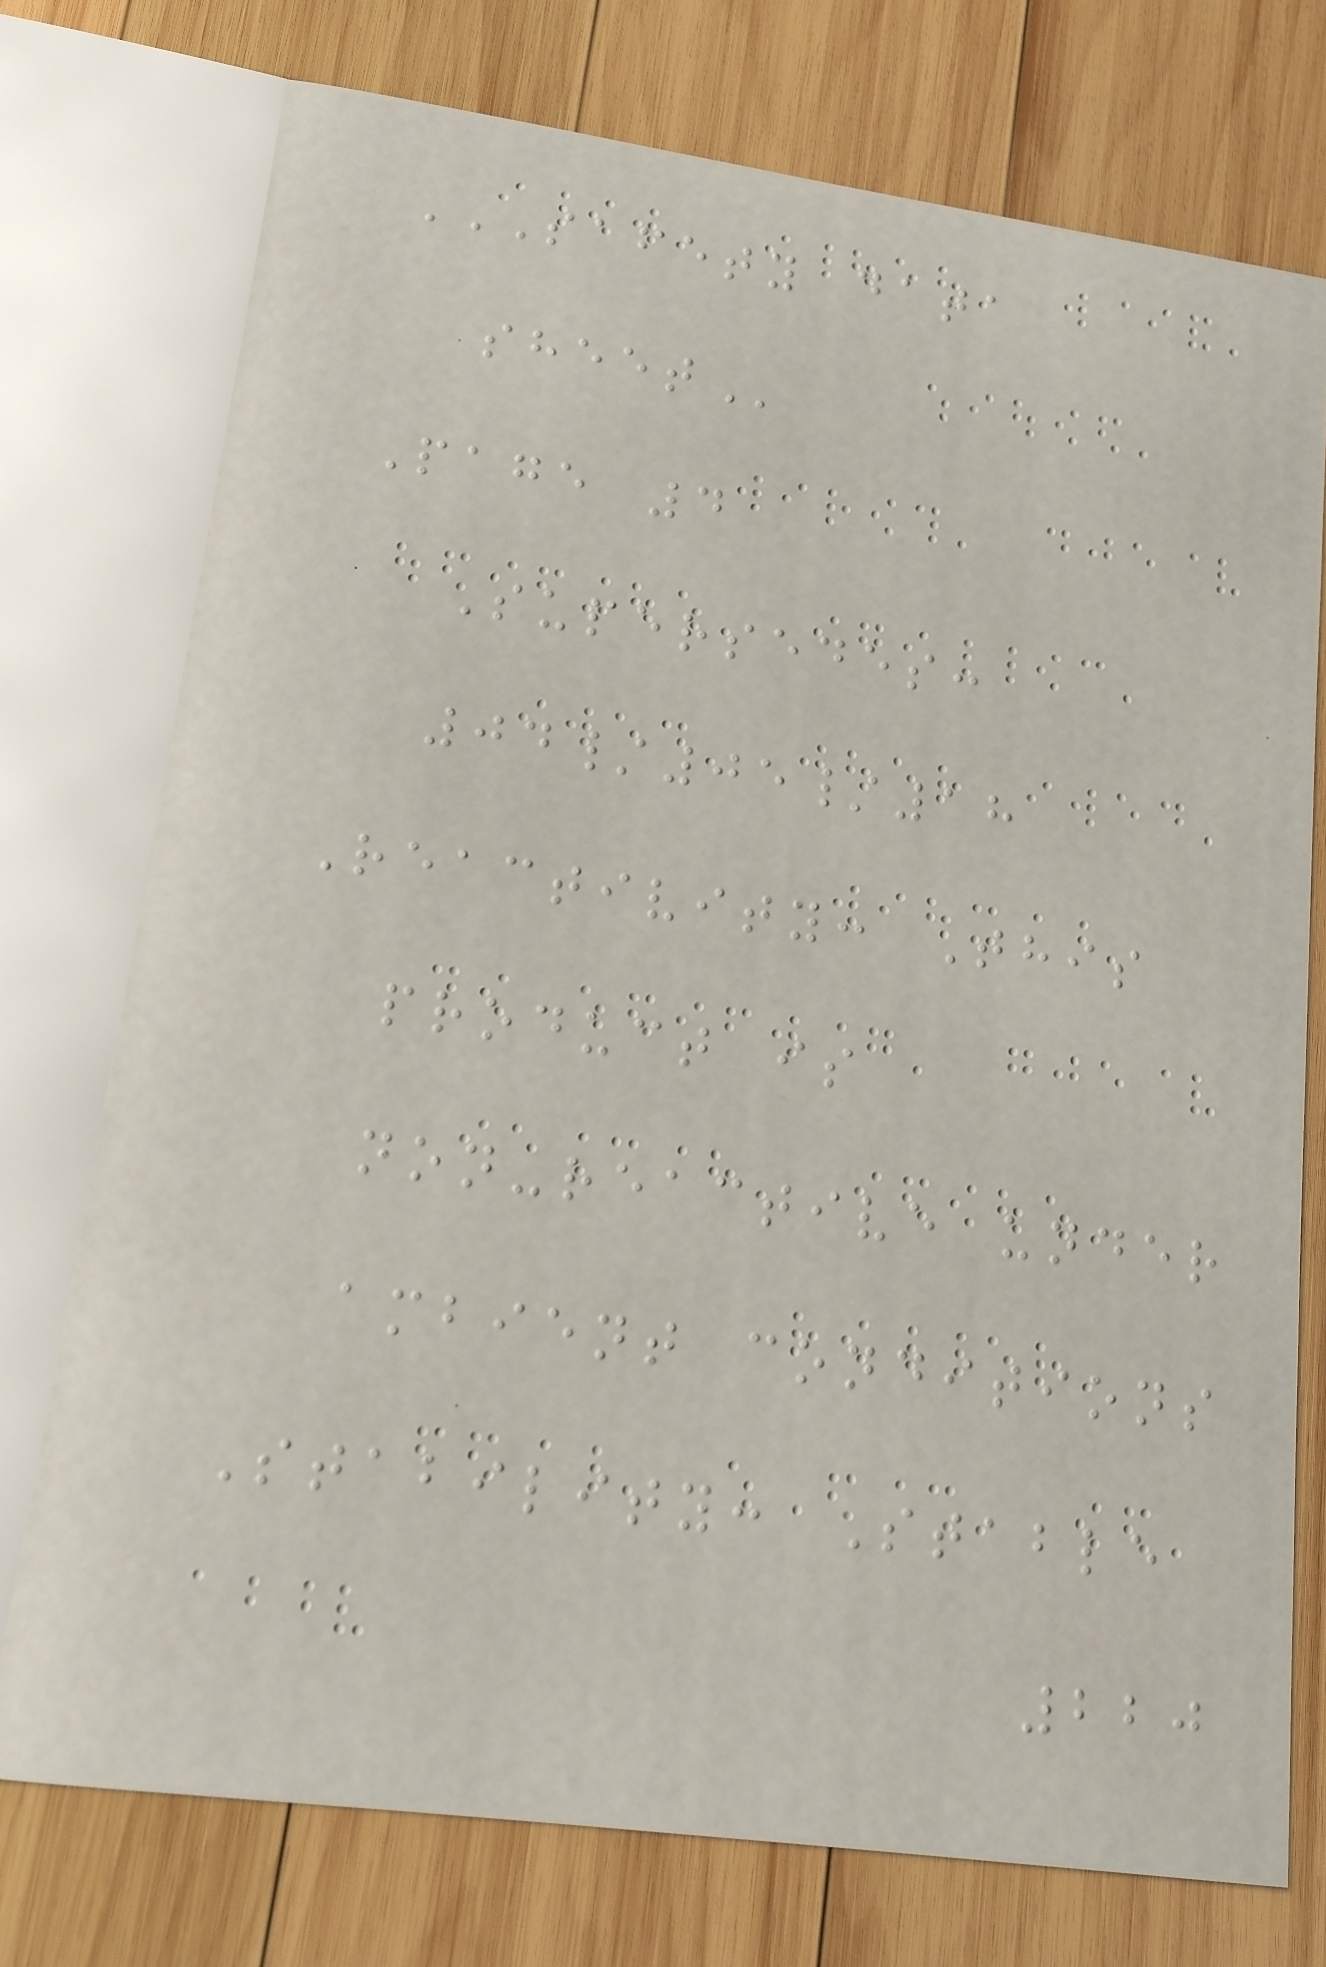SAFETY DATA
SHEET
Page 4
Supersedes:
04/05/18
Reactivity: This
product is
non-reactive under
ambient conditions
Stability: Stable
220
